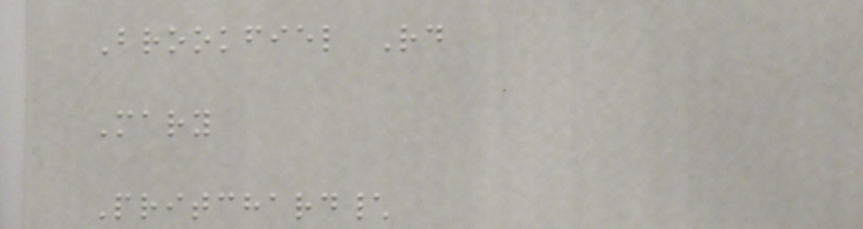Brookfiel Rd
Mary
Pritchard\
